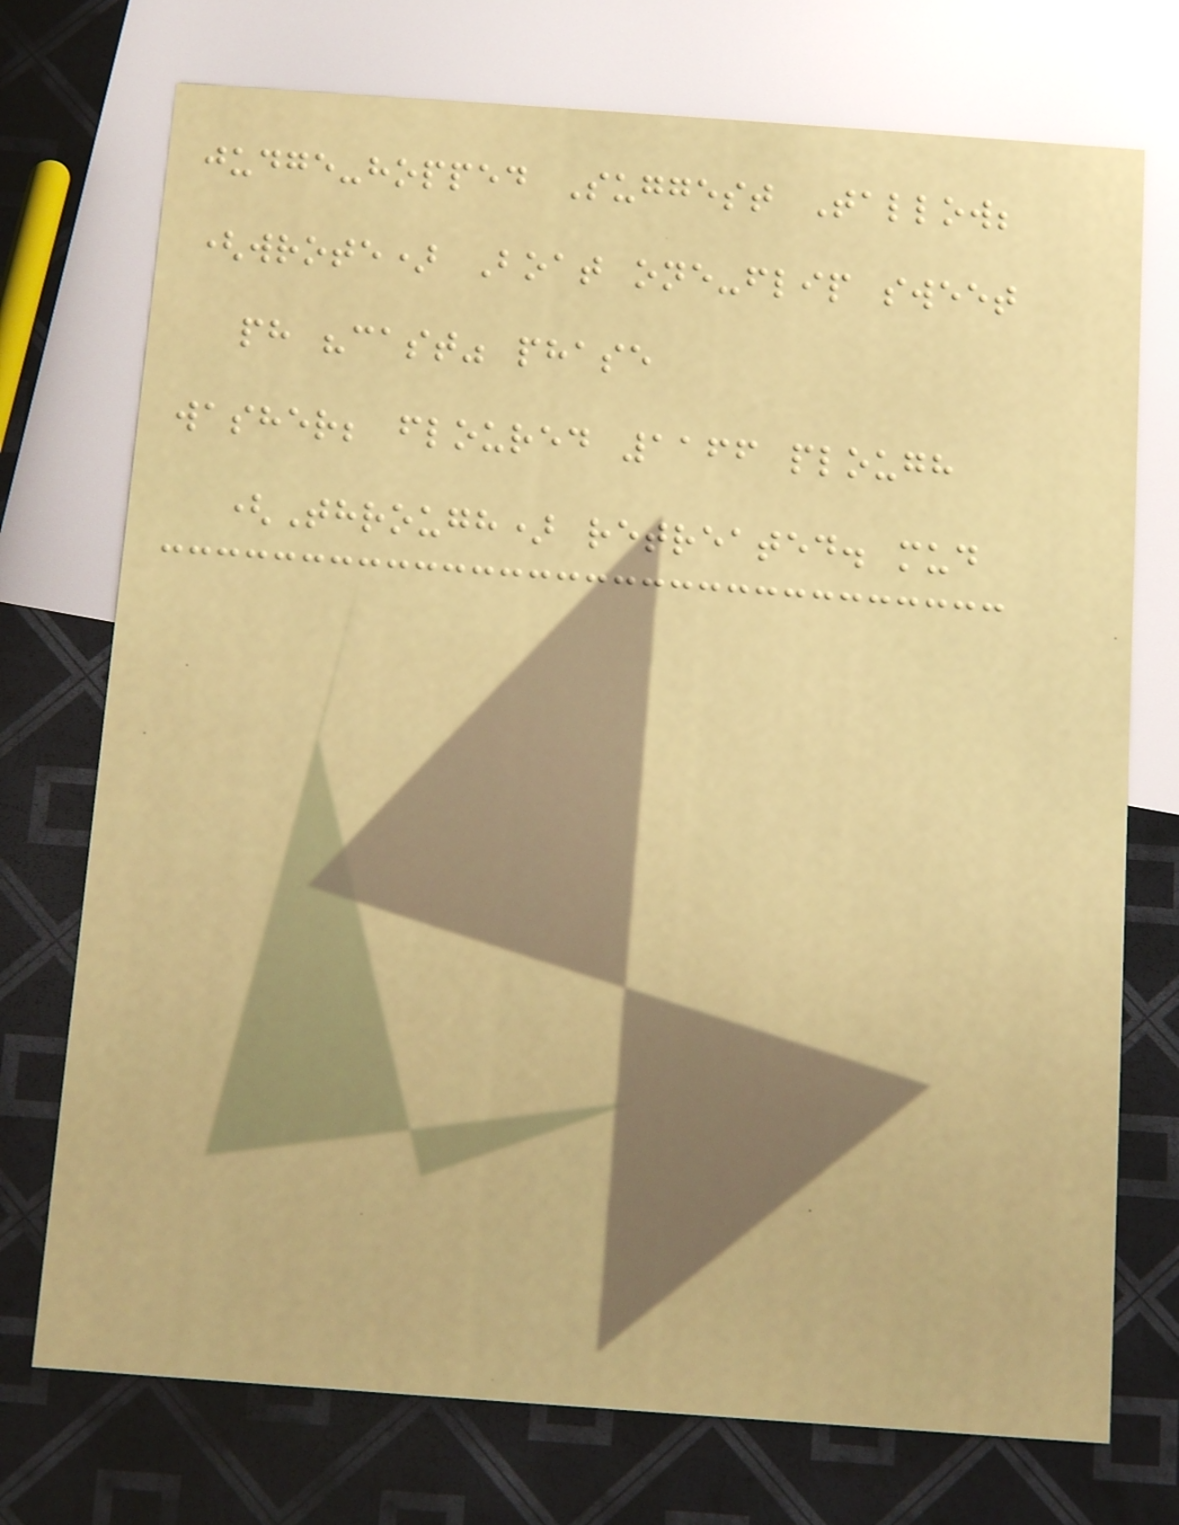judge-hopped Suggest Tallow;
(wrote) Boat one-flip sweet
ph "cast" phase
washer; floured 1166 plough
(Through) retreated. mud
